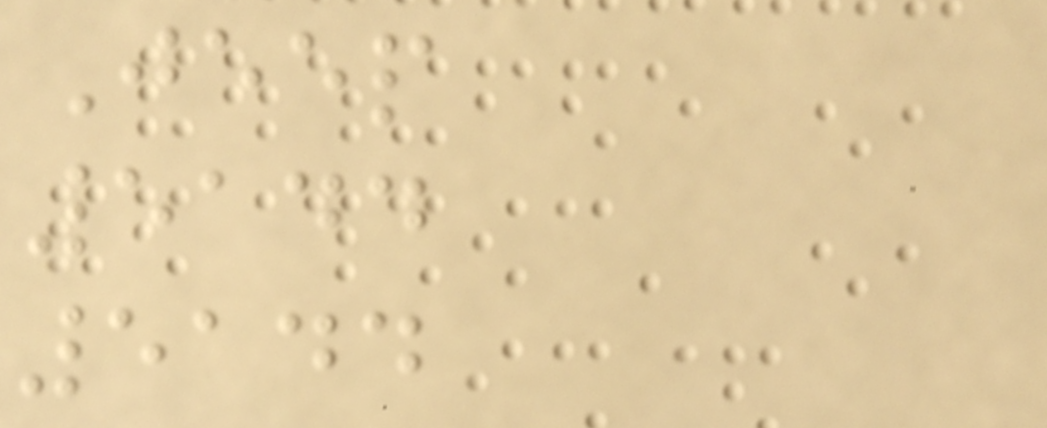Jeep
5144
5144
